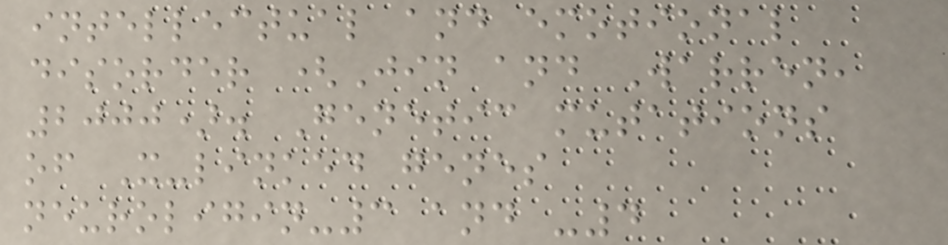intellectual and emotional
disorder (Jin and Warren,
2000). Genetic mutations
of X-linked genes
neuroligin-3 and -4
